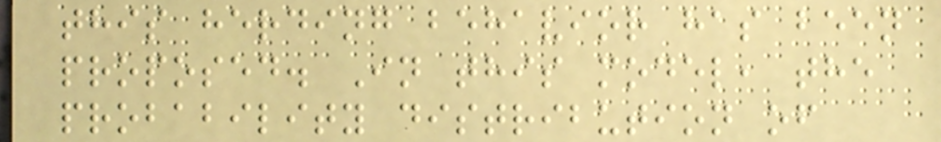this herding behavior has been
proposed. In this model, the
probability distribution of
